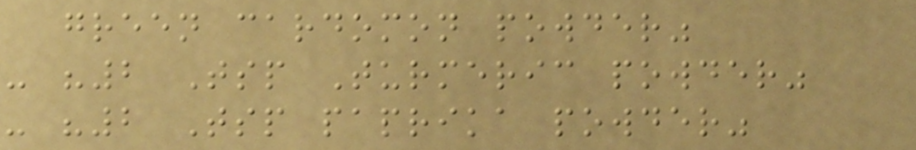green cardomon powder"
- "2 Tsp Turmeric powder"
- "2 Tsp paprika powder"
